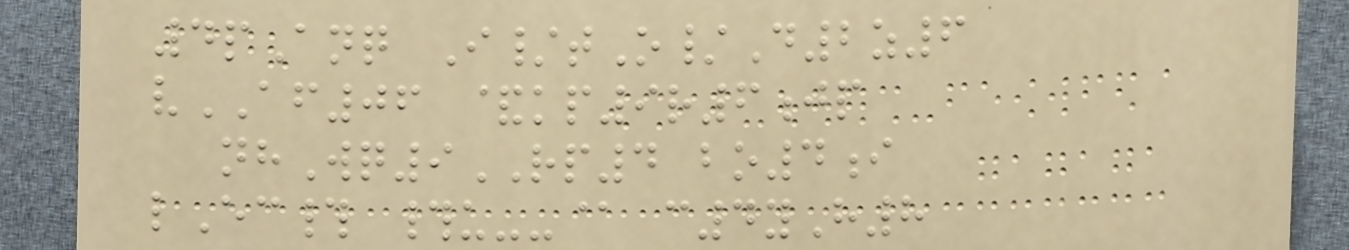4pAnq I/tO/D2z6
vAF06 &kp9r6jp
nhWq9RP4 bo4i
lEc# #u--@ c4yH8
